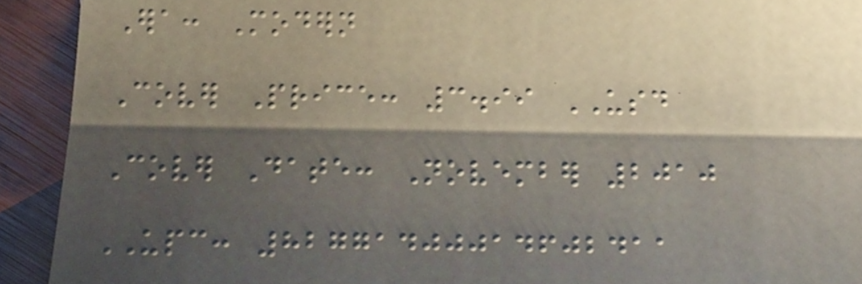Era: Modern
Cover Price: 3.99 USD
Cover Date: November 2010
UPC: 82771400014602411
